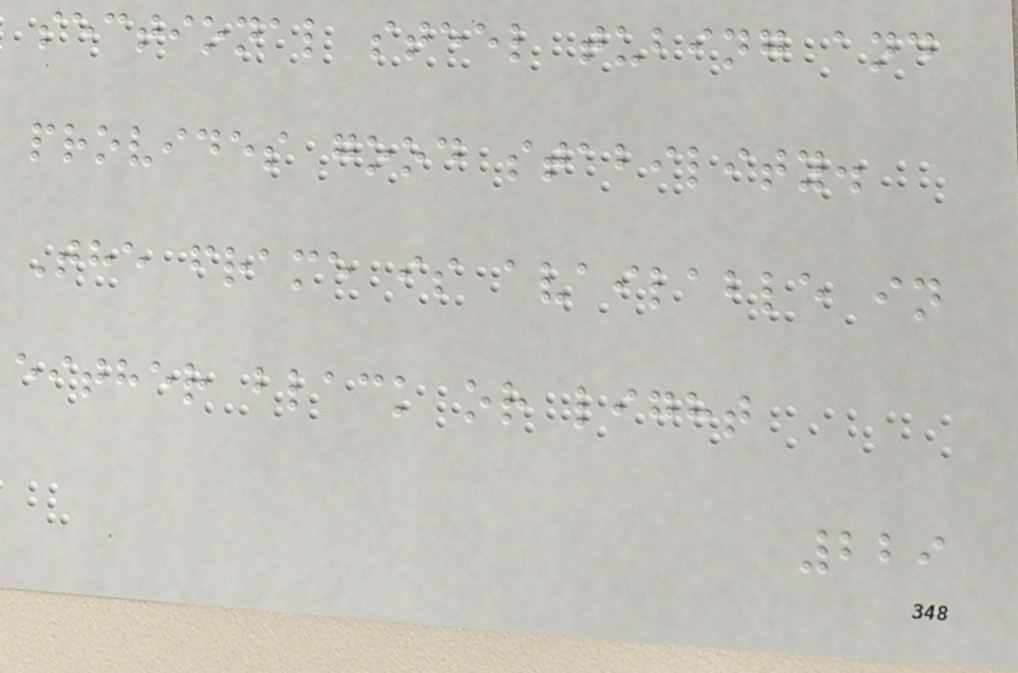sectional steel tubing and
provides good stability.
The frame is available in
either black or light
229
